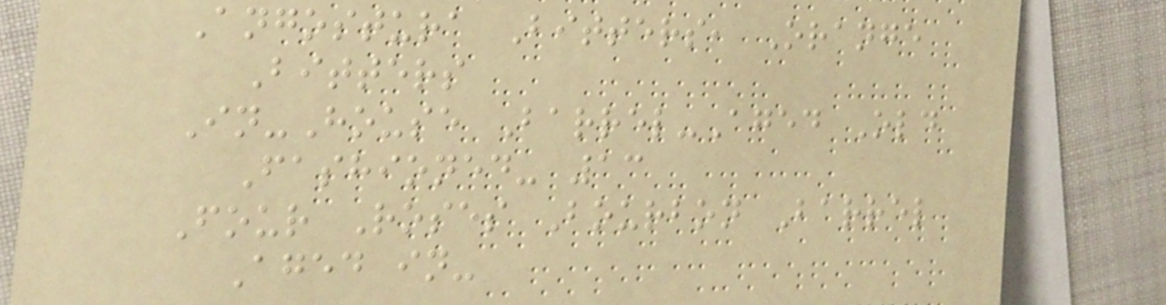Angostura Bitters, Orange
Bitters
In-House Barrel-Aged Old
Fashioned- 13
Four Roses Bourbon Barrel
Aged in-
